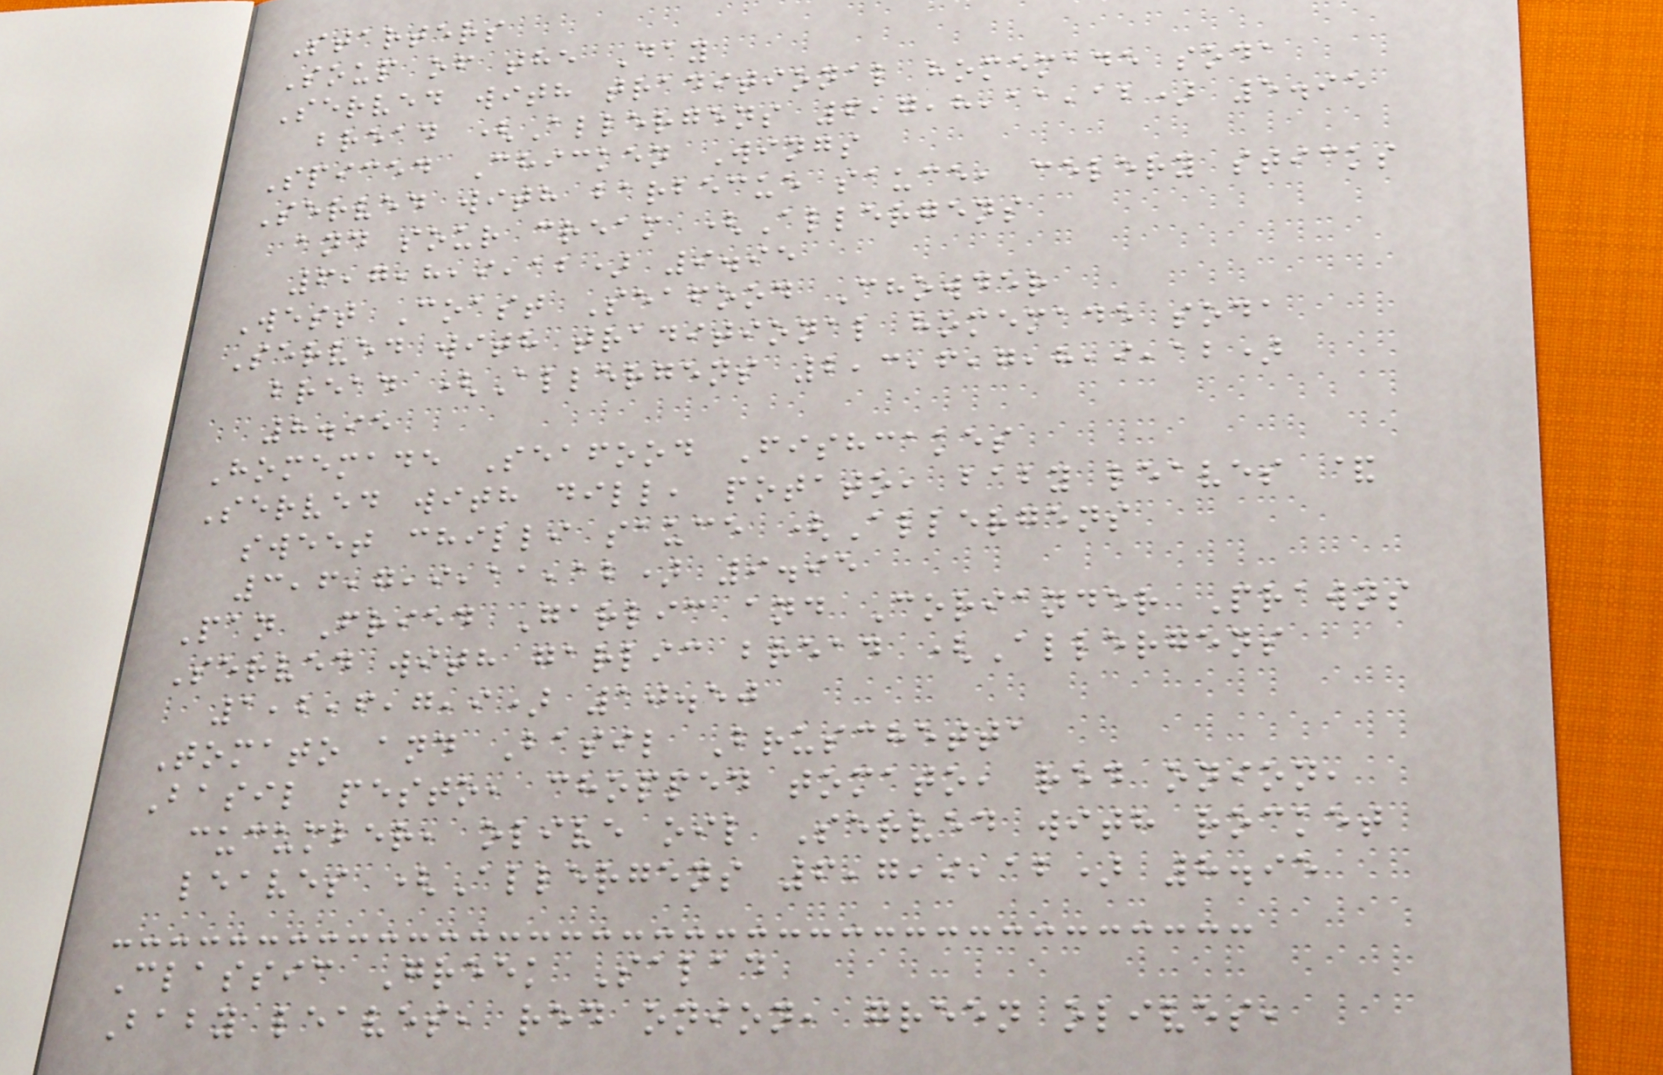Starters
Soup of the Day
Served with traditional homemade soda
bread (Allergens 6,7,8,11,12) 5.95
Spiced Chicken Wings
Served with barbecue sauce, celery sticks
and sour cream (Allergens
6,7,8,9,12) 9.95
West Coast Seafood Chowder
Served with traditional homemade soda
bread (Allergens 2,3,6,7,8,9,12)
8.95
Homemade Seafood Fishcakes
Served with dill, potato, baby leaves &
sweet chilli sauce (Allergens
3,6,7,9,11,12) 9.95
Pan Fried Garlic and Coriander Prawns
Served with garlic bread (Allergens
1,2,6,7,9) 10.50
Tomato and Basil Bruschetta
Basil pesto, chopped tomato, red onion,
cucumber, olive oil Served with rocket
leaves (Allergens 6,7,9,12) 8.95
Classic Greek Salad
Baby leaves, red onion, green olives,
